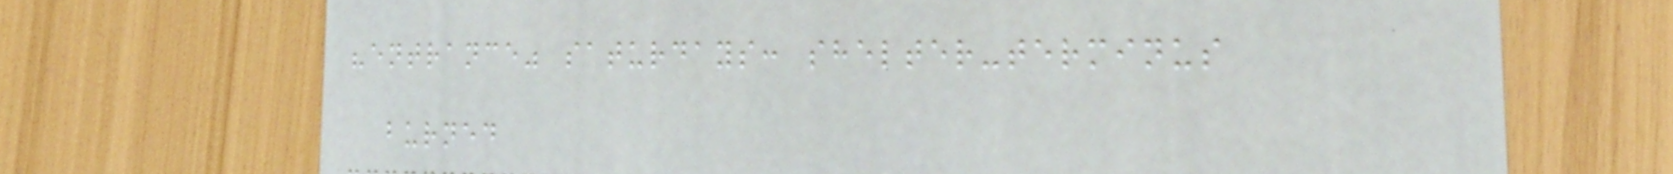"entrance" saturdays: shelter-terminus
burned
